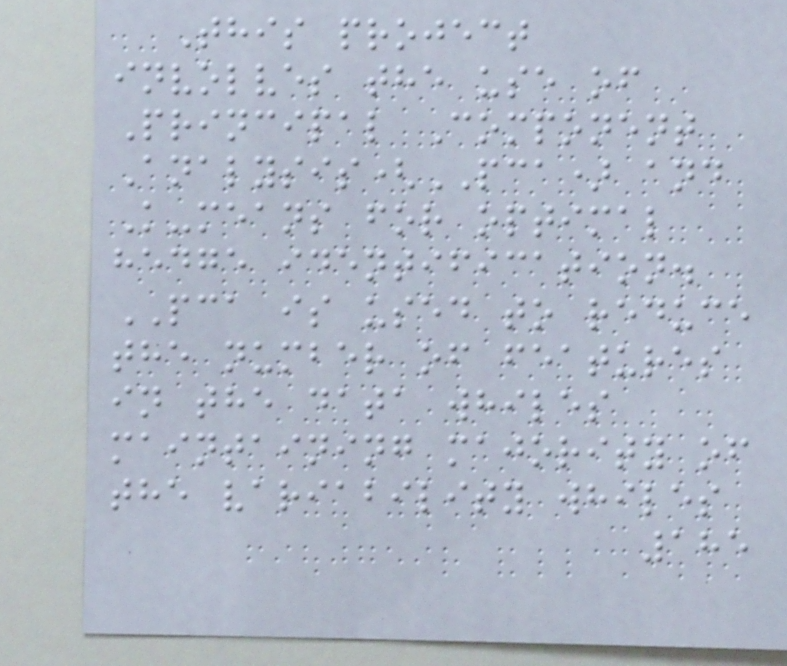This project
involves the use of
Principal Component
Analysis(PCA) and
K-means for optimal
hedge identification.
PCA is used to reduce
the number of features
in the data whiles
maintaining majority of
the variability whiles
185
